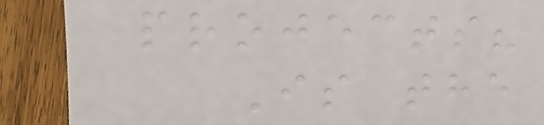projects?
Is the
